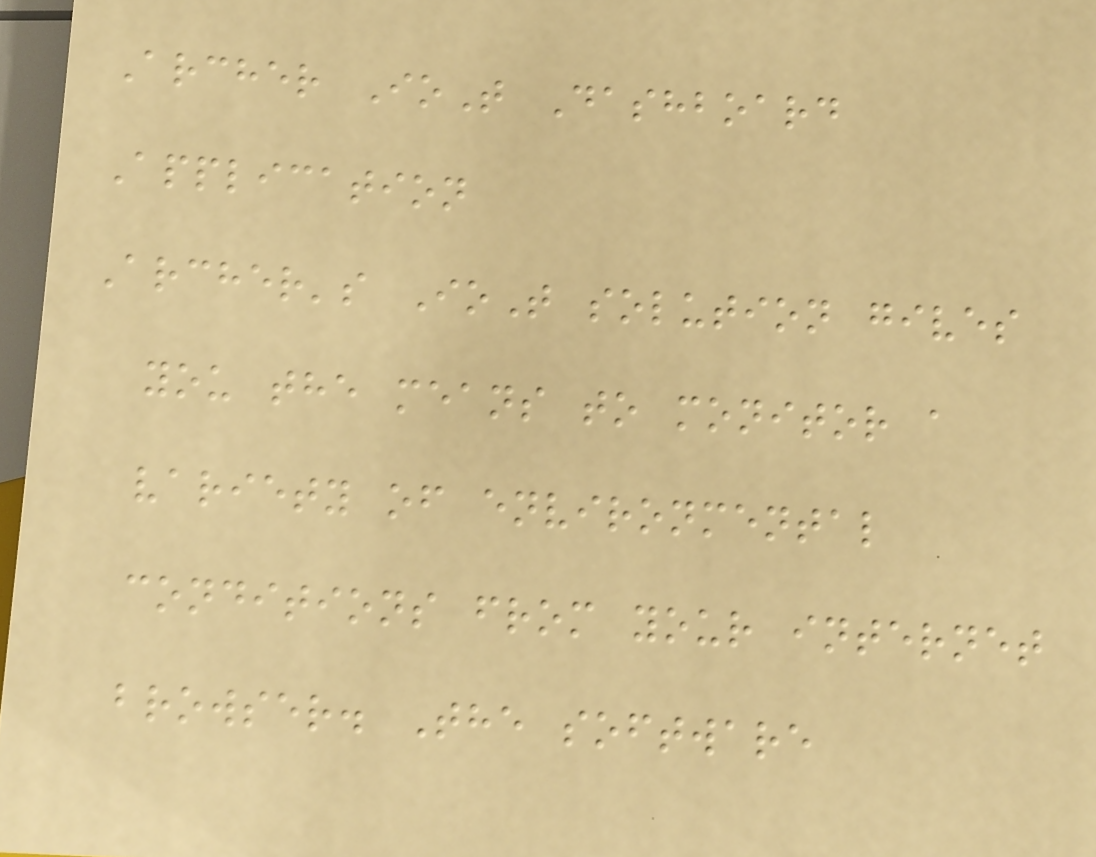Archer IoT Dashboard
Application
Archer's IoT solution gives
you the means to monitor a
variety of environmental
conditions from your internet
browser. The software
